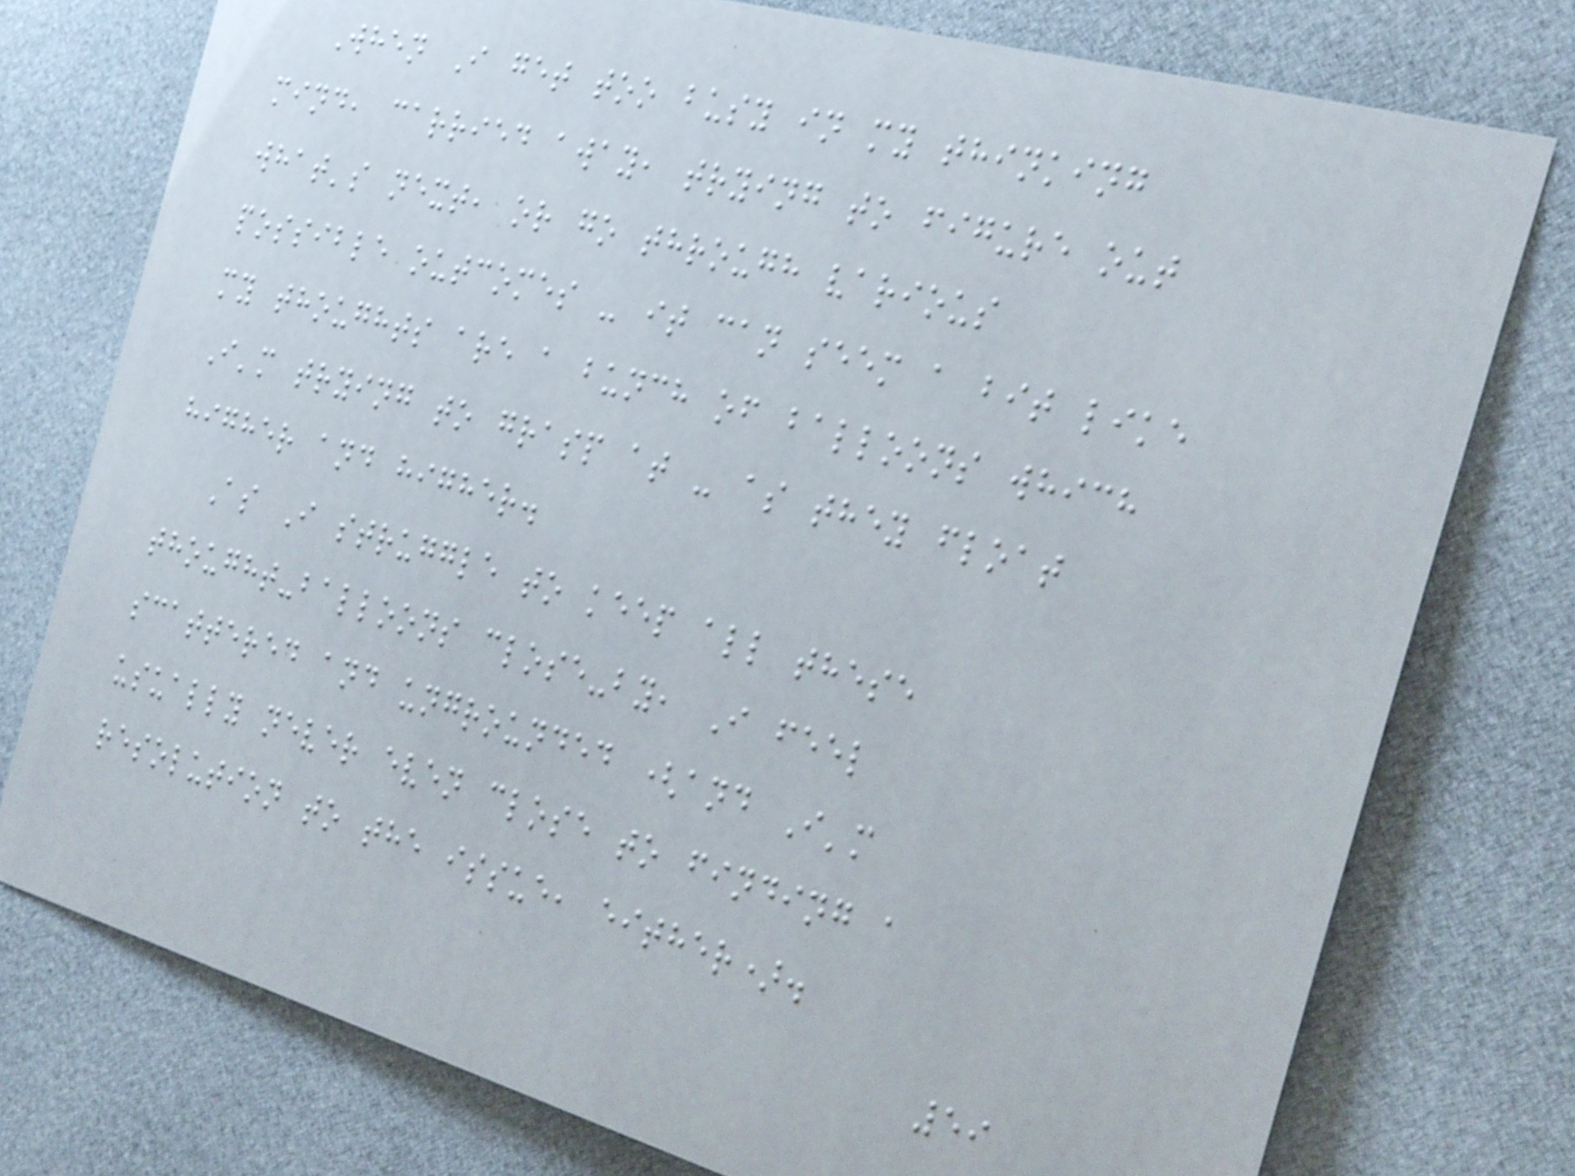When I get too busy in my thinking
mind, carried away, trying to figure out
what's next, or go through various
possible outcomes - it can seem a bit like
my thoughts are a bunch of balloons which
I'm trying to grasp at - as they float
higher and higher.
As I struggle to keep all these
thought-balloons close-by, I feel
scattered and ungrounded (and I'm
usually never even close to finding a
resolution to the issue, either).
59
